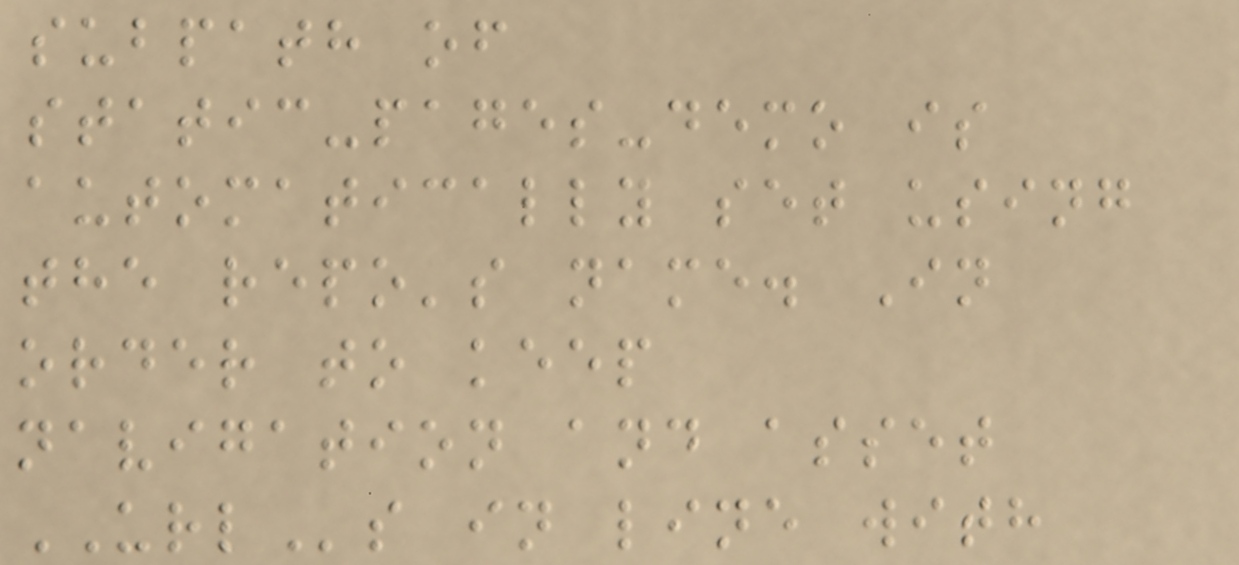subpath of
static-pages-demo is
automatically set using
the repo's name. In
order to keep
navigation and asset
URLs in line with
